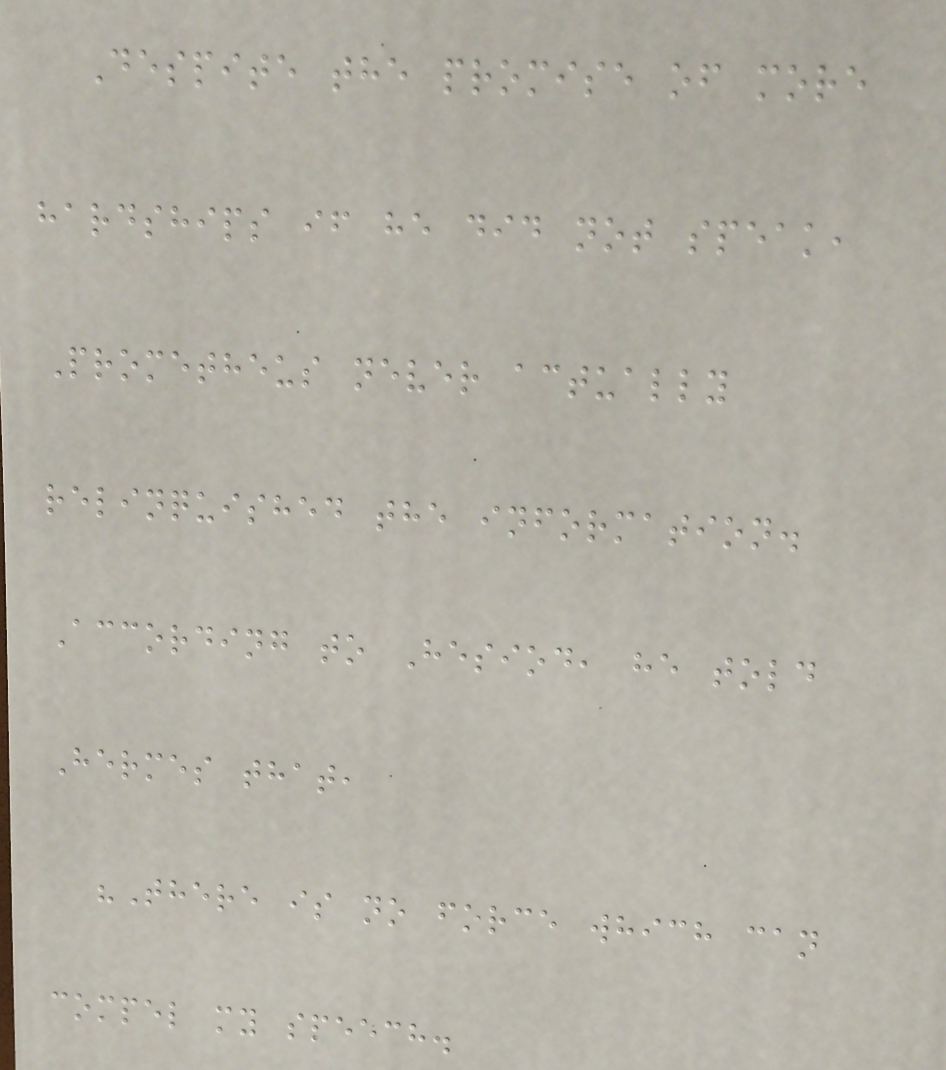Despite the promise of more
hardships if he did not speak,
Prometheus never actually
relinquished the information.
According to Hesiod, he told
Hermes that,
"There is no force which can
compel my speech.
